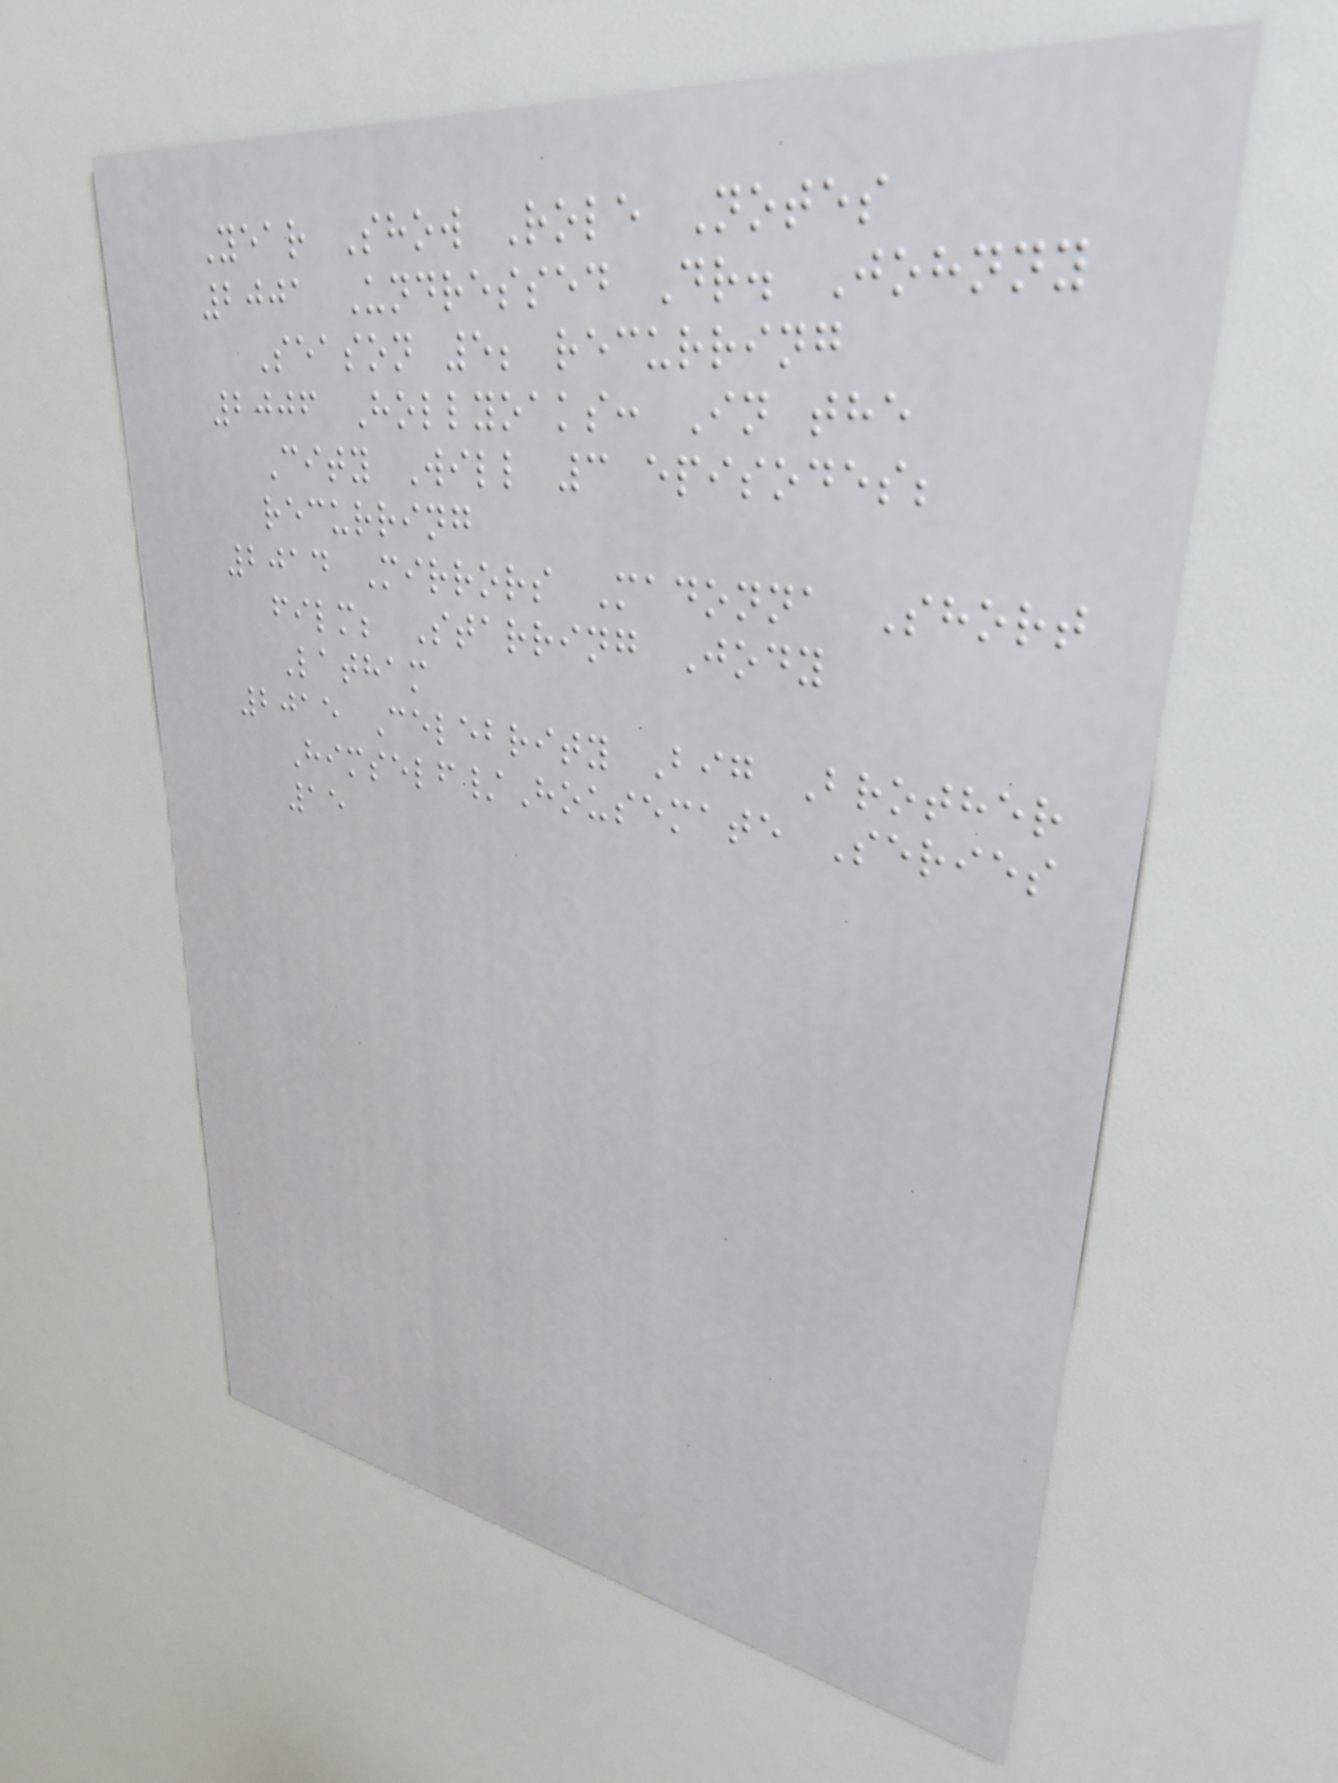Year Show Role Notes
2001 Undressed Dr. Johnny
Season 5; recurring
2006 Hollyoaks: In the
City Will 3 episodes;
recurring
2014 Mirrors Madonna Short
film; Starring Jody
Latham
2015 Celebrity Big Brother
Himself/Housemate Series
15
